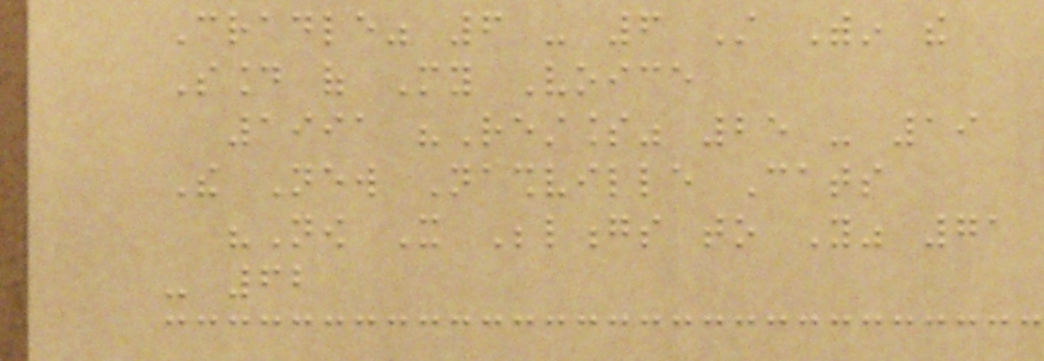Cradle" 6 - 6 Still Within the
Sound of My Voice
1991 "Restless" 25 - 19
The New Nashville Cats
"Now It Belongs to You" 71
- 62
